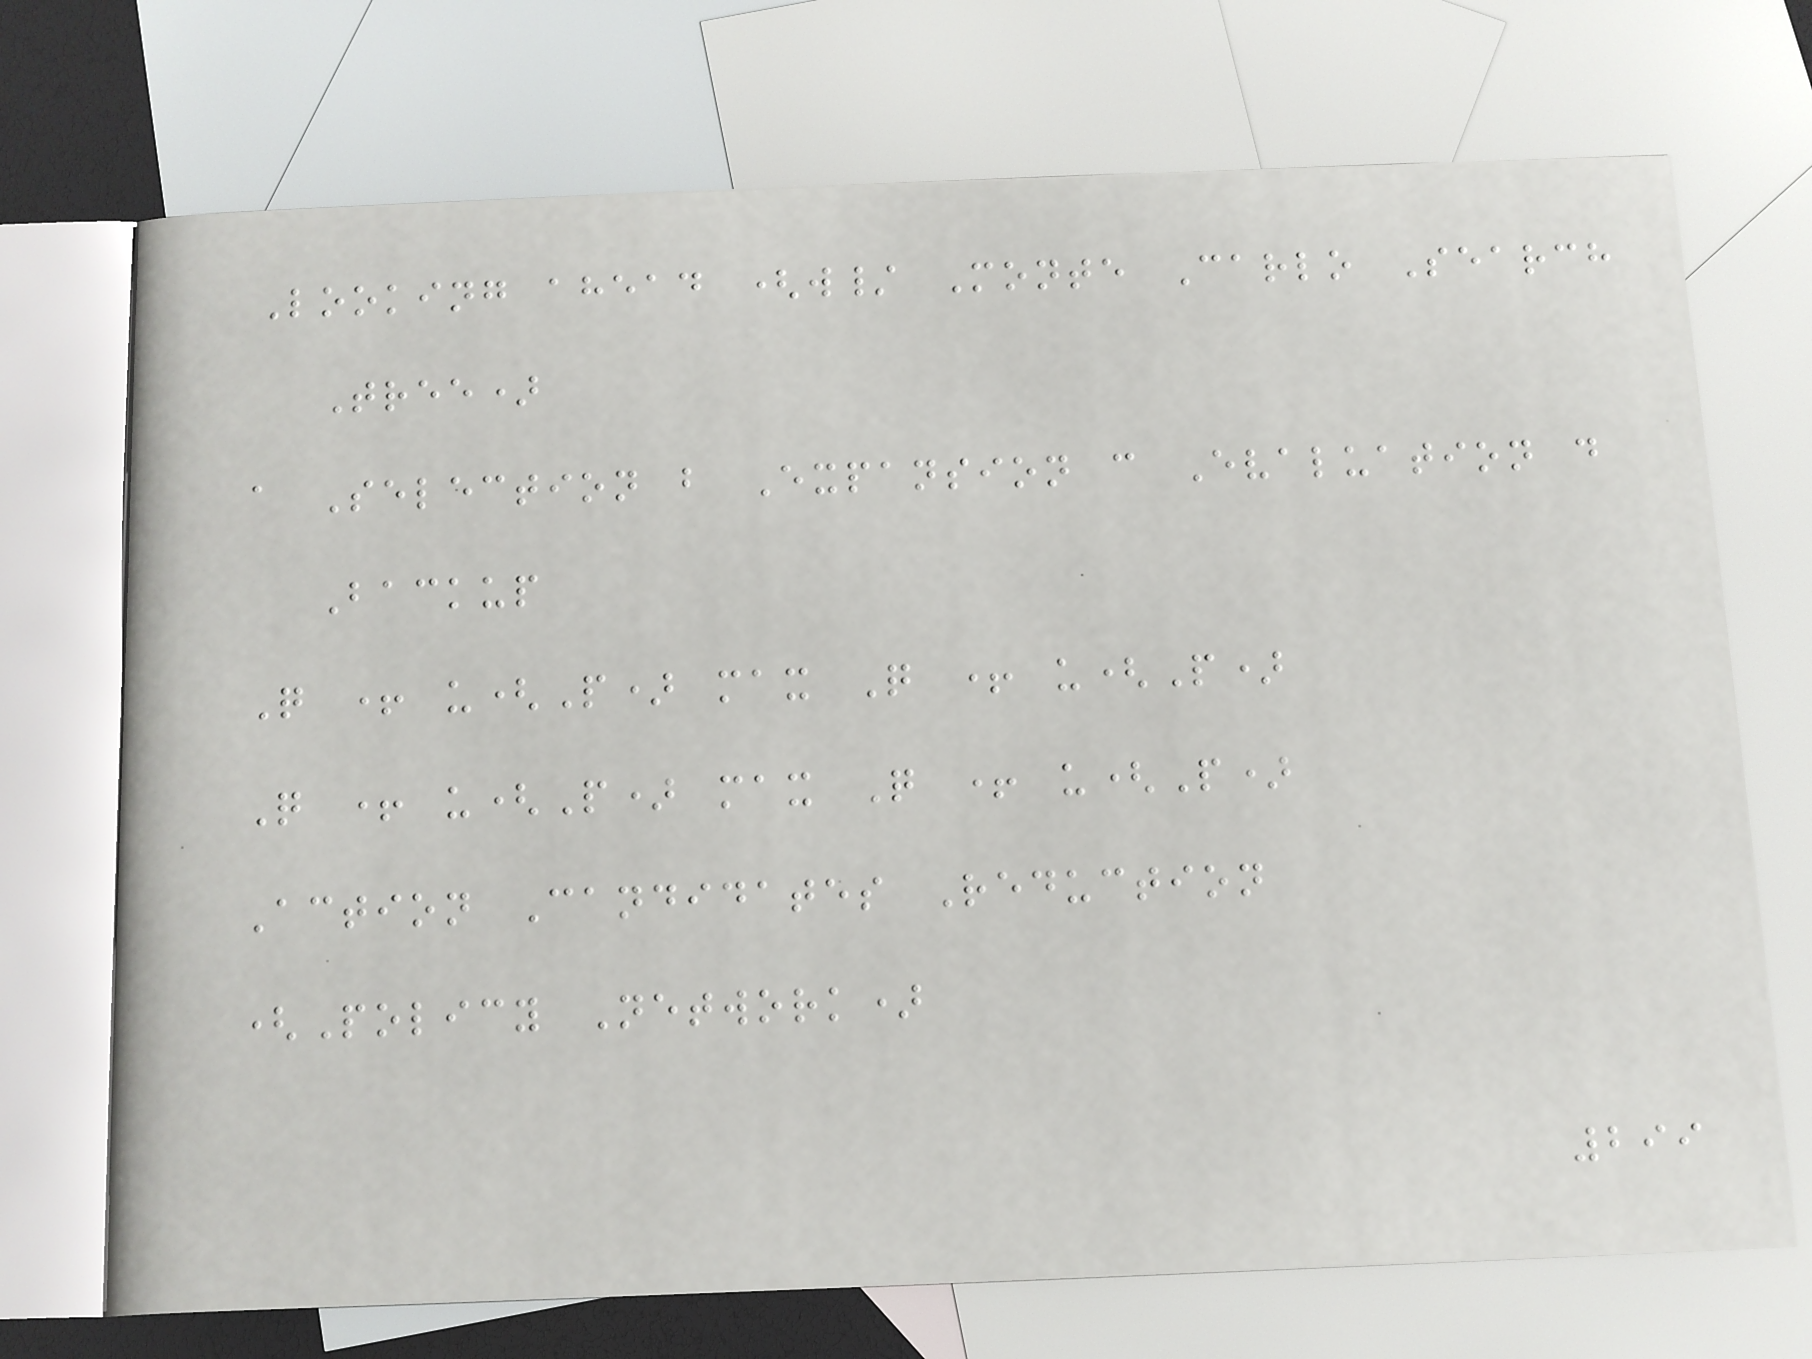Looking ahead (w/ Monte Carlo Search
Tree)
a Selection b Expansion c Evaluation d
Backup
Q + u(P) max Q + u(P)
Q + u(P) max Q + u(P)
Action Candidates Reduction
(Policy Network)
299
